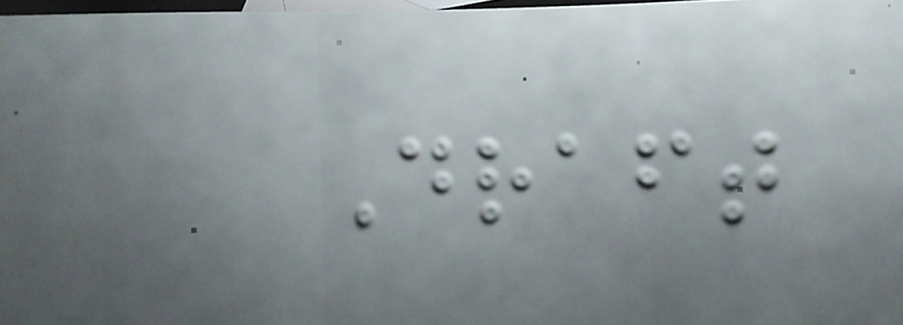Draft
